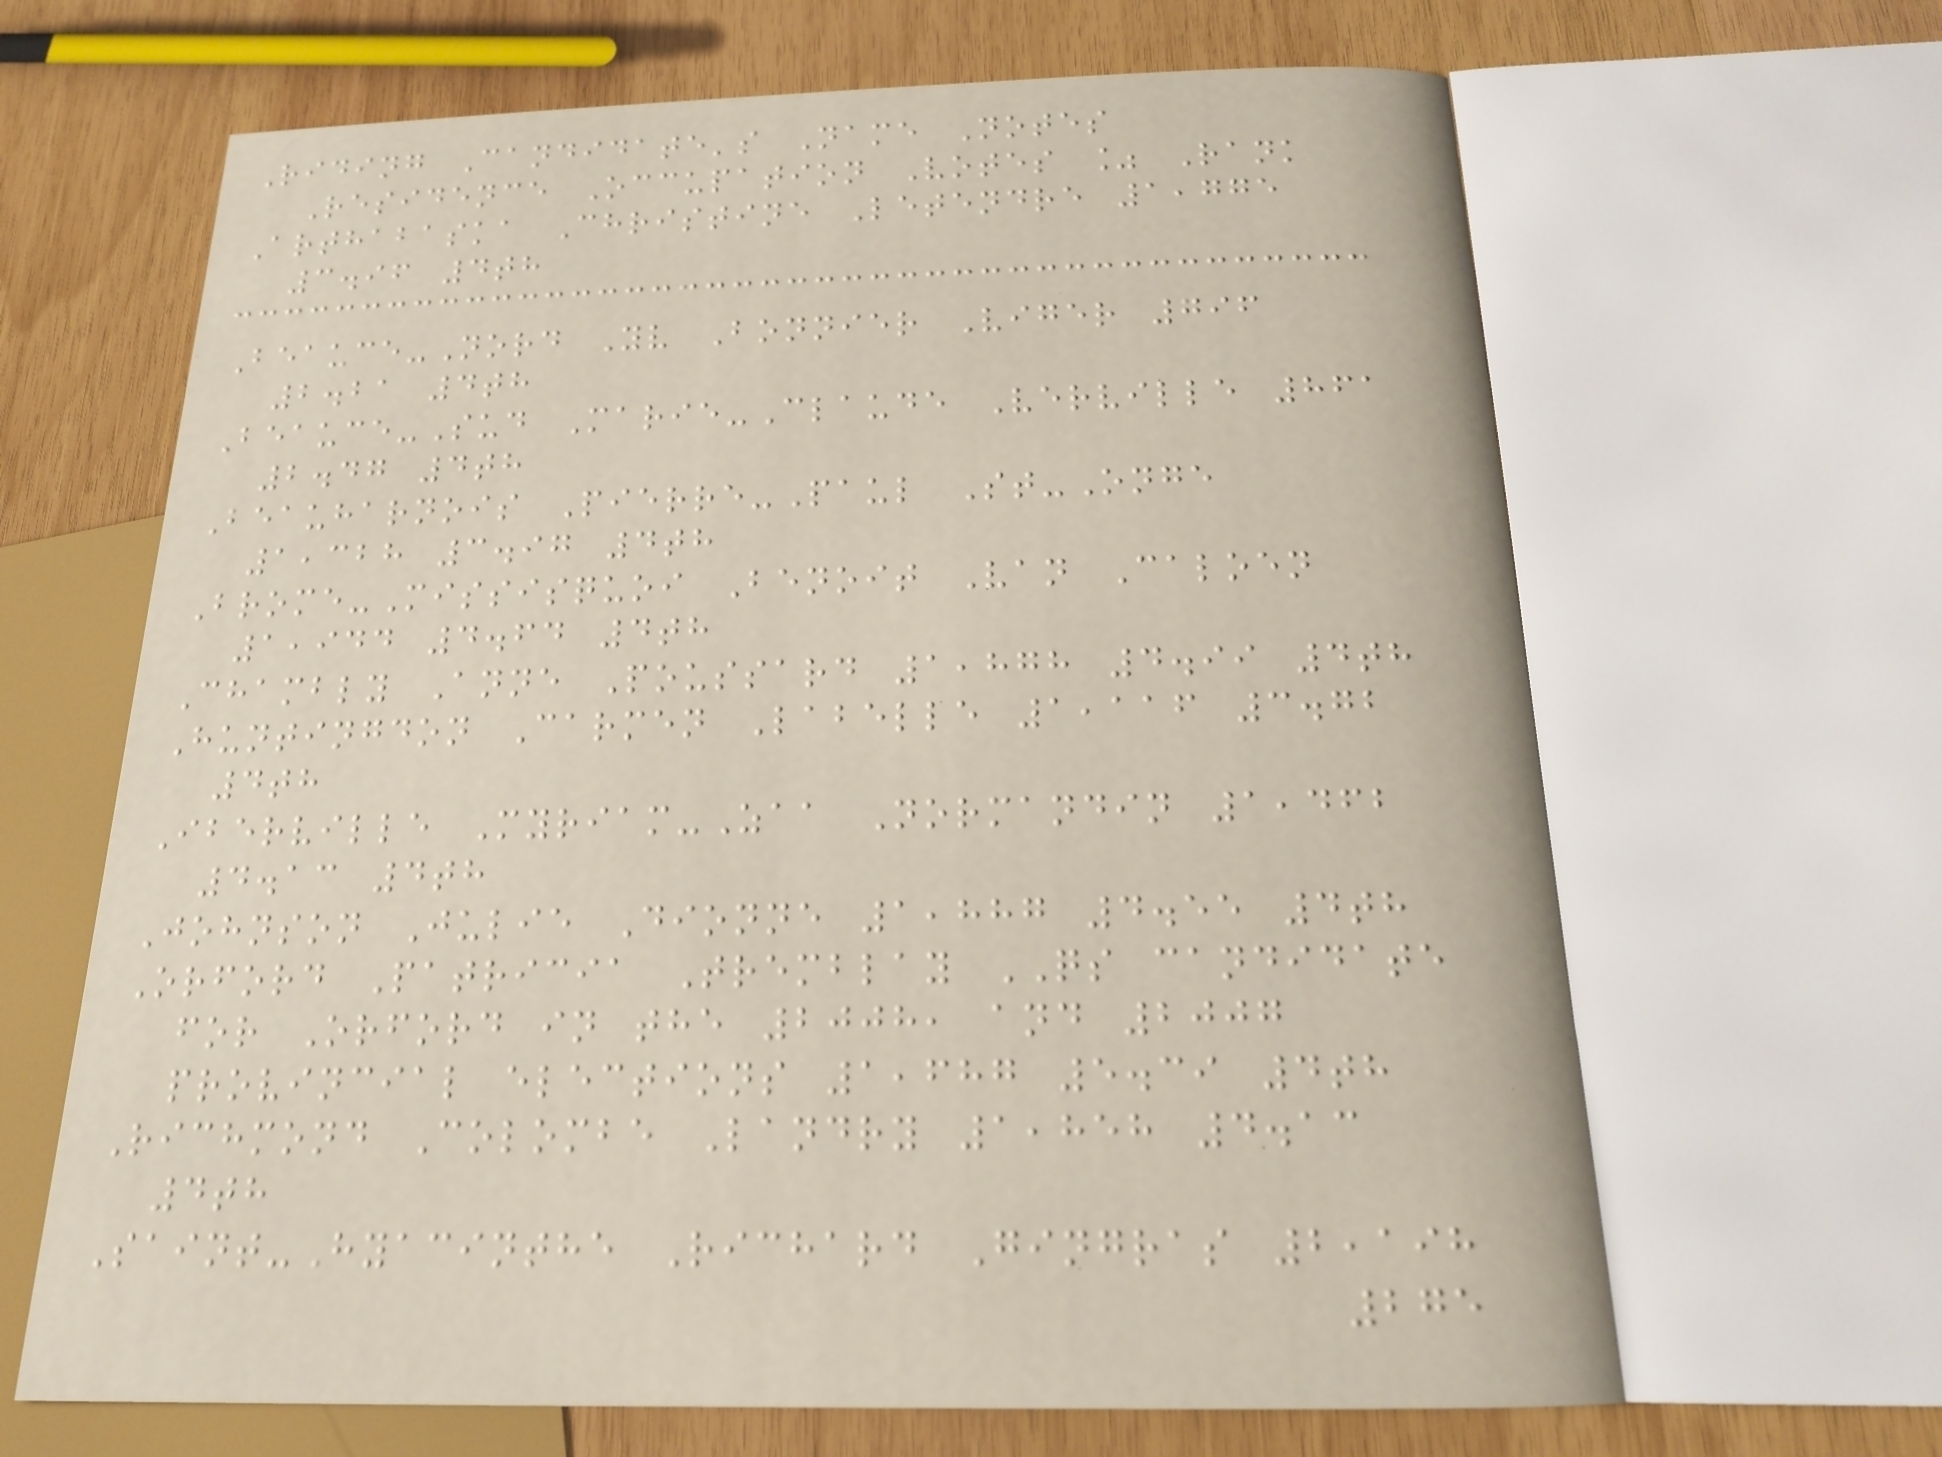Riding Candidate's Name Notes
Residence Occupation Votes % Rank
Arthabaska Christine Letendre 1,775
3.96 4th
Beauce-Nord Yv Bonnier Viger 796
2.21 4th
Beauce-Sud Marie-Claude Verville 861
2.47 4th
Beauharnois Pierre-Paul St-Onge
1,328 3.97 4th
Brome-Missisquoi Benoit Van Caloen
1,944 4.64 4th
Chambly Anne Poussard 1,878 4.99 4th
Huntingdon Carmen Labelle 1,116 3.72
4th
Iberville Myriam-Zaa Normandin 1,462
4.13 4th
Johnson Julie Dionne 1,887 4.55 4th
Orford Patricia Tremblay QS candidate
for Orford in the 2008, and 2007
provincial elections 1,687 5.39 4th
Richmond Colombe Landry 1,858 4.13
4th
Saint-Hyacinthe Richard Gingras 2,198
275
